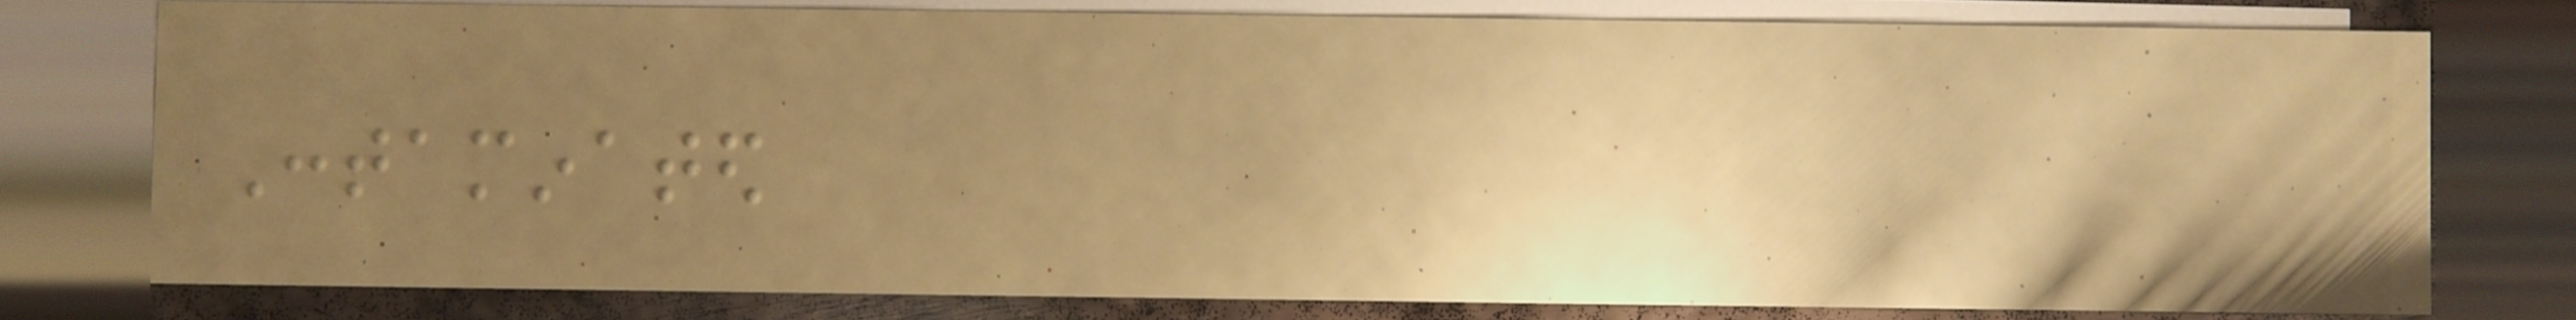Contaminated
